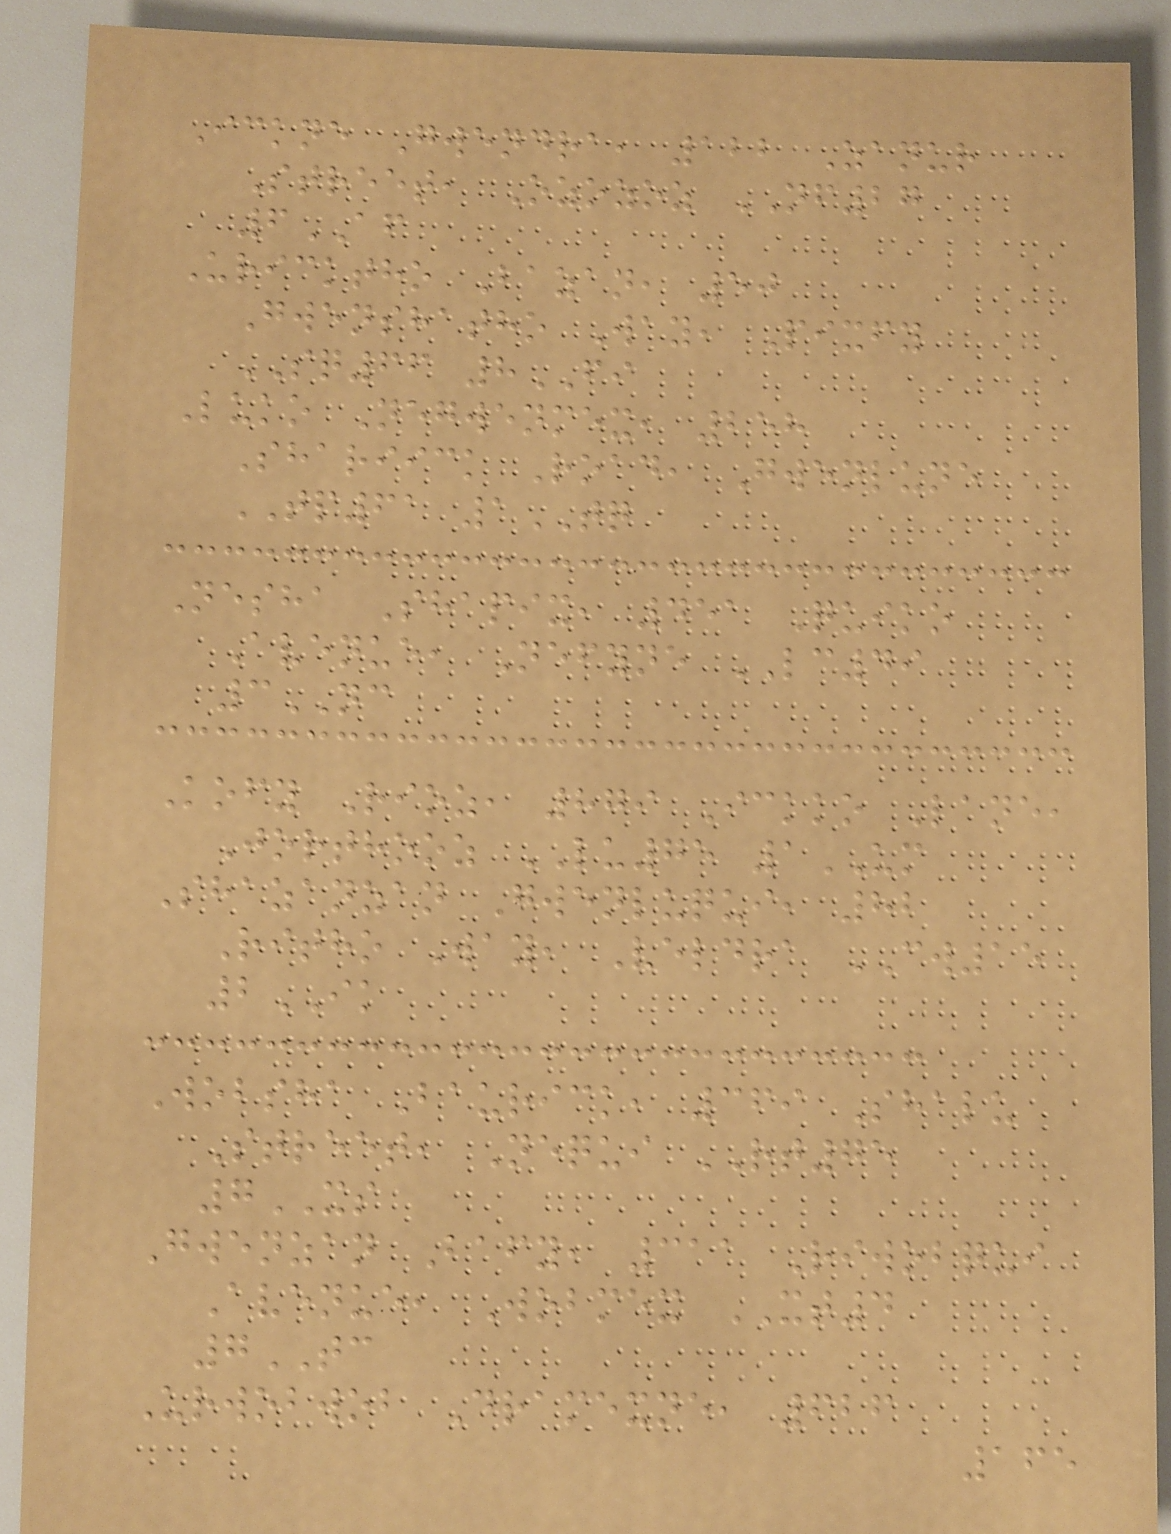Ickne Gwendra, 122 Zanur
Street, Ozozoz NF27
6AF
Uricktho Bazan, 50
Gwenshatho Way, Pixfy
SQ66 8FI
Luko Negwenmex, 258
Shariick Road, Gwenlune
TP61 1TQ
Nesha Shapix, 451 Quiko
Avenue, Nefyne LC49
3NC
Kofy Rioz, 879 Ickko Lane,
Jorthooz LU75 1UM
Shazanzan Gwenluqui, 82
Ritho Way, Veldra CW15
2IK
Wobsha Baurick, 369 Shalu
Street, Nequi RT75
7XS
Gwenzan Bafy, 311 Riwobqui
Avenue, Wobmex XT4
7TC
Urwobwob Dramexne, 626
165
